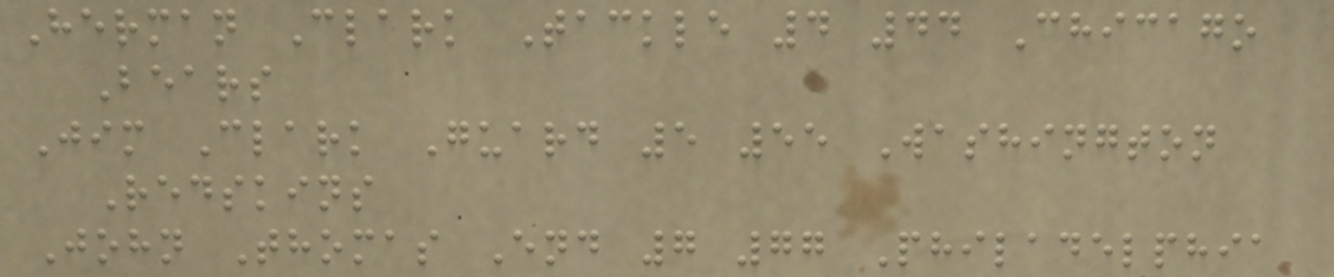Herman Clark Tackle 4 44 Chicago
Bears
Jim Clark Guard 5 55 Washington
Redskins
John Thomas End 7 77 Philadelphia
